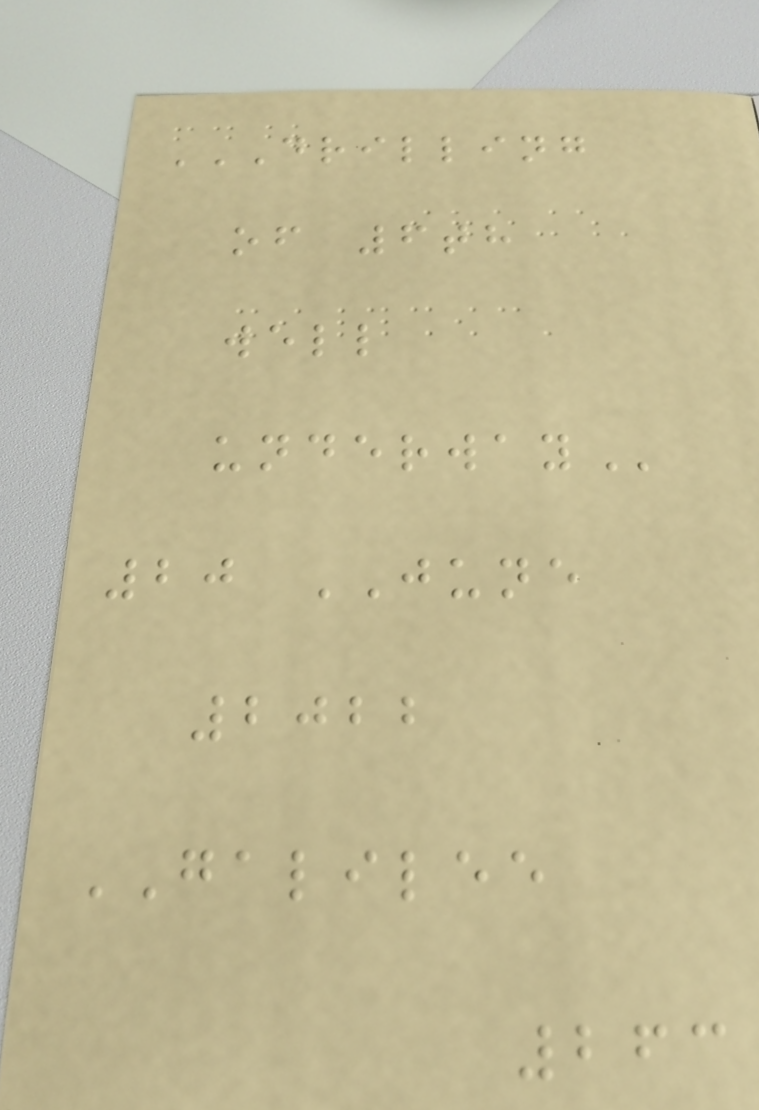DRILLING
OF 6TH
WELL
UNDERWAY
20 JUNE
2022
GALILEE
263
